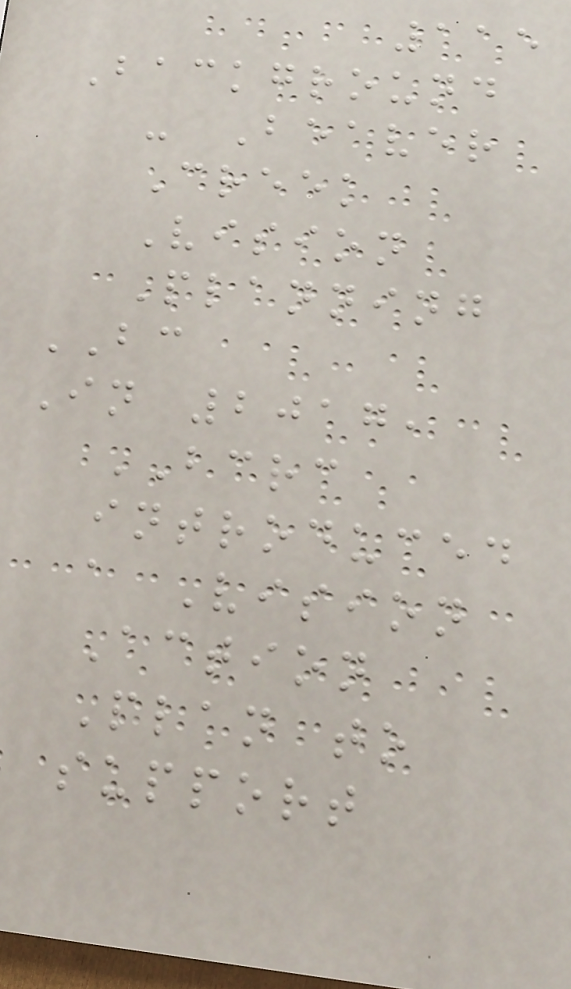115
Background
- Beaver
Creek
Vision
Planning
BC
In 2017,
BCRC
introduced
a Vision
Action
Plan to
support
